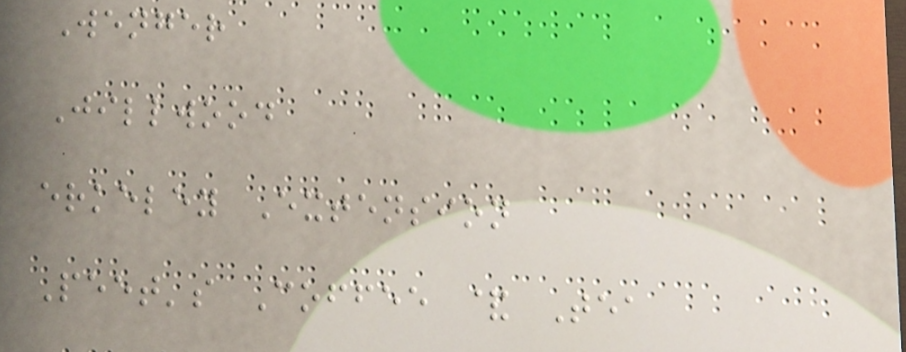Wenger
Jillwood
erkeley Extension
Peet's Coffee & Tea
